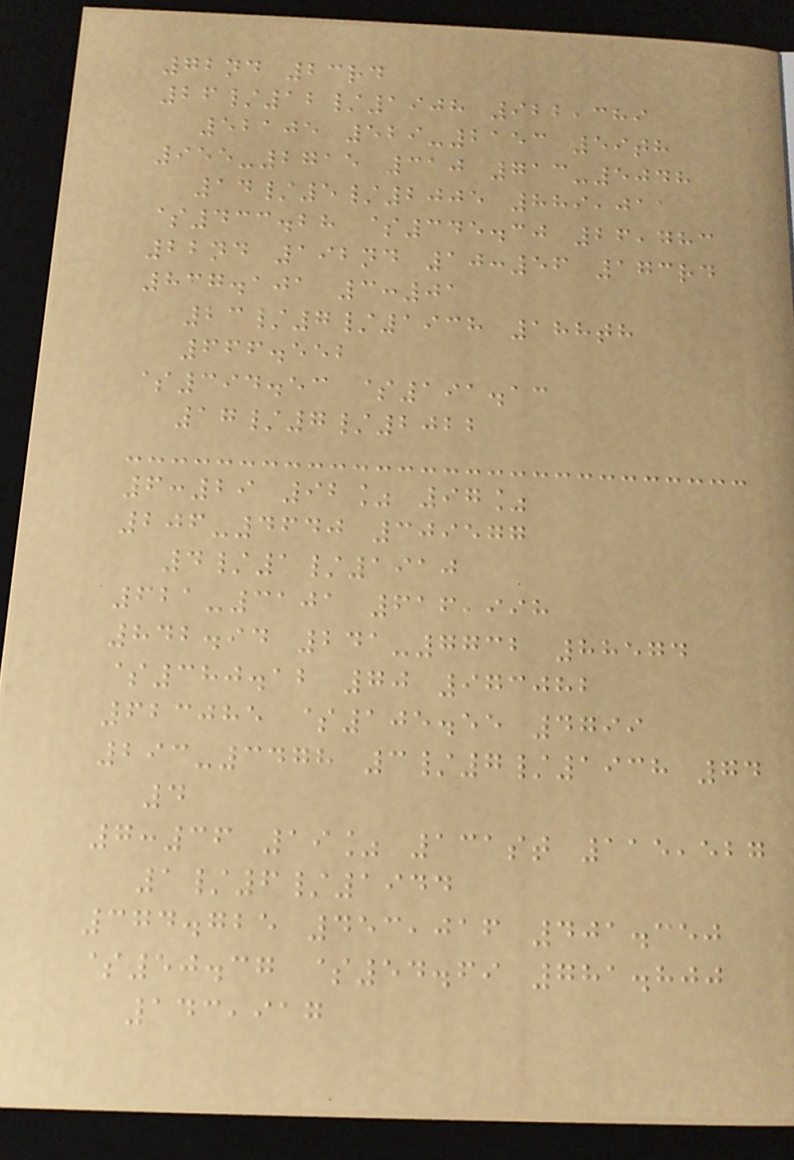72nd 23rd
26/12/1908 922,389
52105 529-2153 59th
955-2715 310 713-5048
14/5/2005 889,011
$433.28 $345.30 26,783
22nd 192nd 10:56 173rd
837.101 3:01
23/7/1938 188th
666.552
$394.53 $191.13
17/7/2022
6:29 92% 97%
206-4640 309577
4/1/1910
621-3101 616,998
842.94 241-7732 88574
$380.12 70 973082
623085 $105.55 4799
293-3478 3/7/1938 74
4
7:36 19% 131st 115,527
1/6/1944
374.725 453,016 401.350
$50.37 $54.69 781.800
143,917
